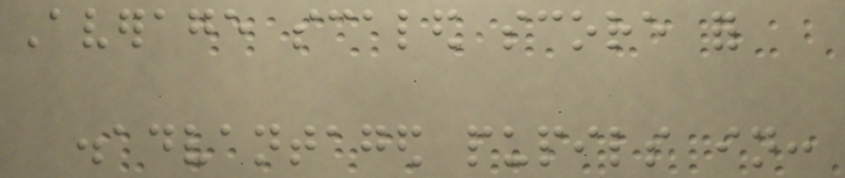Average scaled score for
disadvantaged pupils in:
